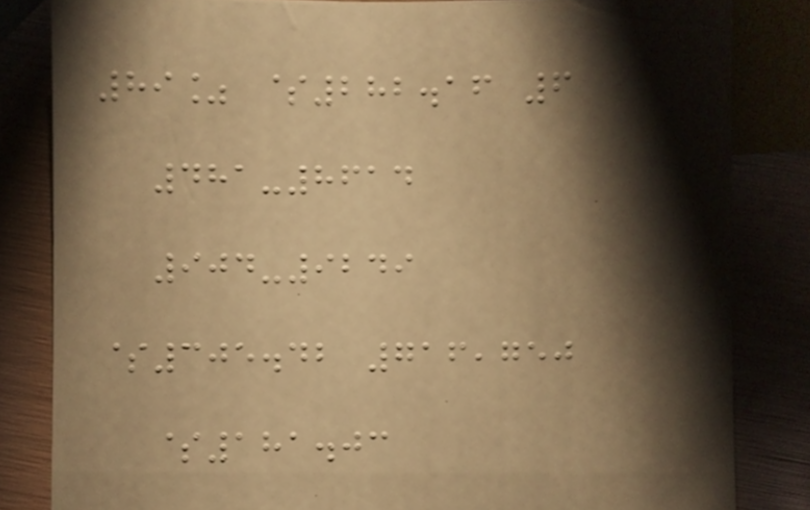89% $282.16 6
481-8614
904-9249
$305.42 716,750
$181.03
